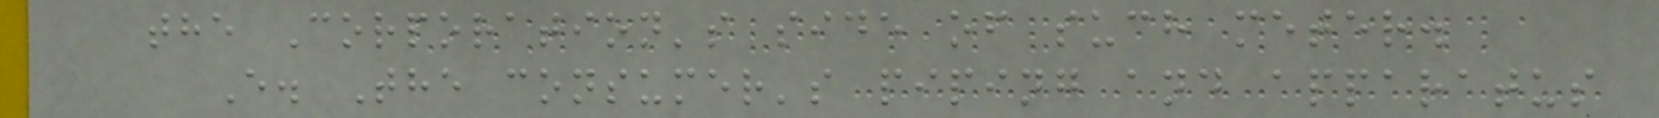the Corporation's side of such meter.
E. The consumer's piping and apparatus
